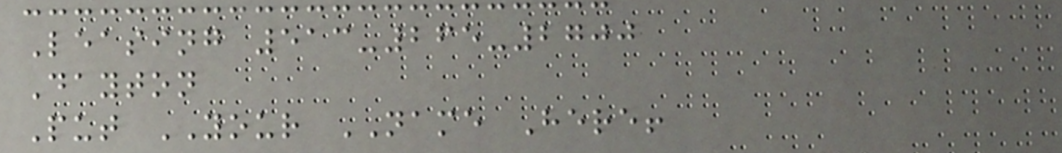Leasing 513-265-2700
Dayton
Put YOUR NAME Here!
